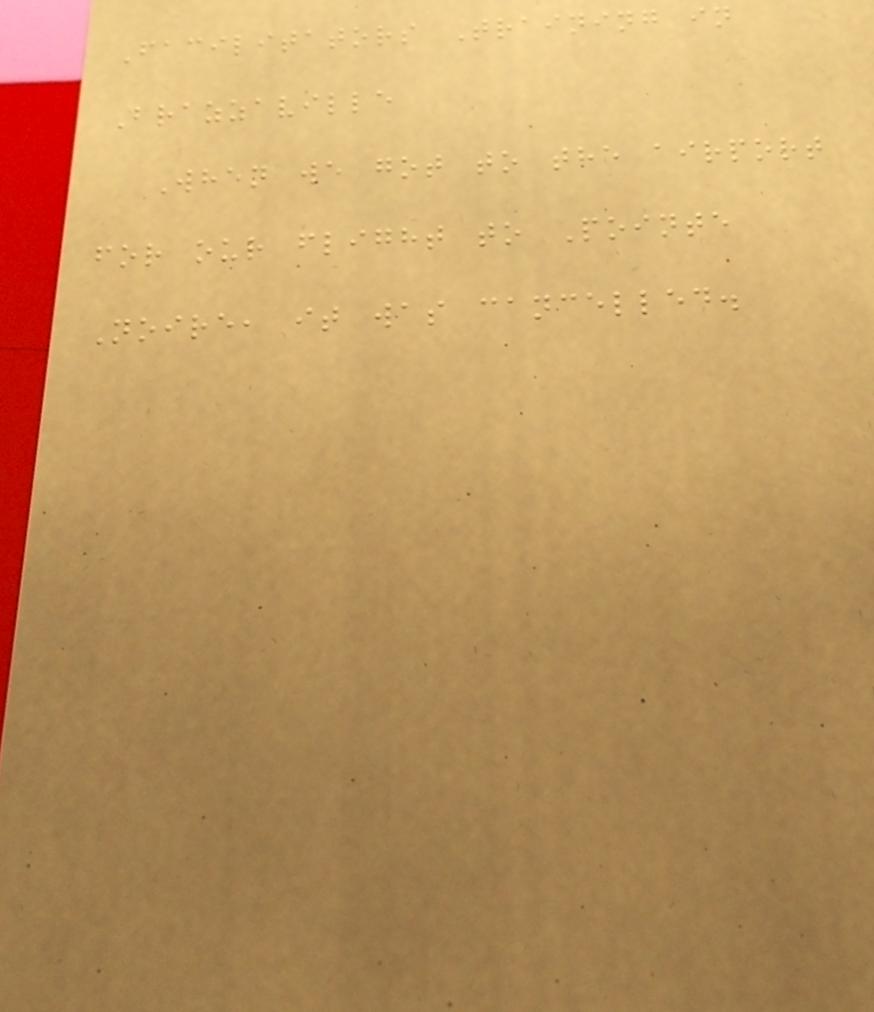Facilitators Training in
Brazzaville
When we got to the airport
for our flight to Pointe
Noire, it was cancelled.
